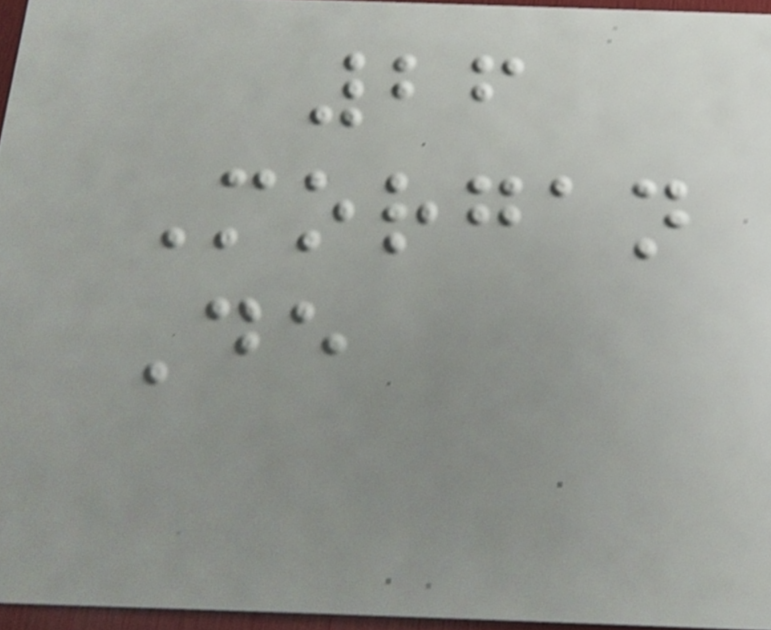26
Morgan
De
